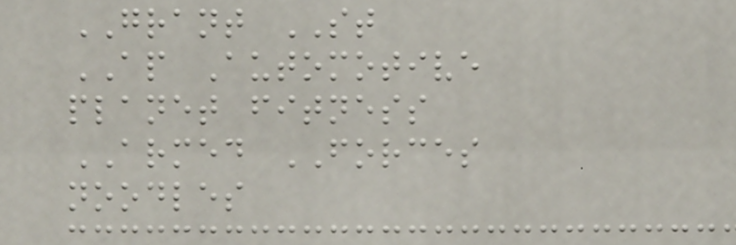GRANT ST
AP Automotive
planet fitness
ARMED FORCES
noodles
